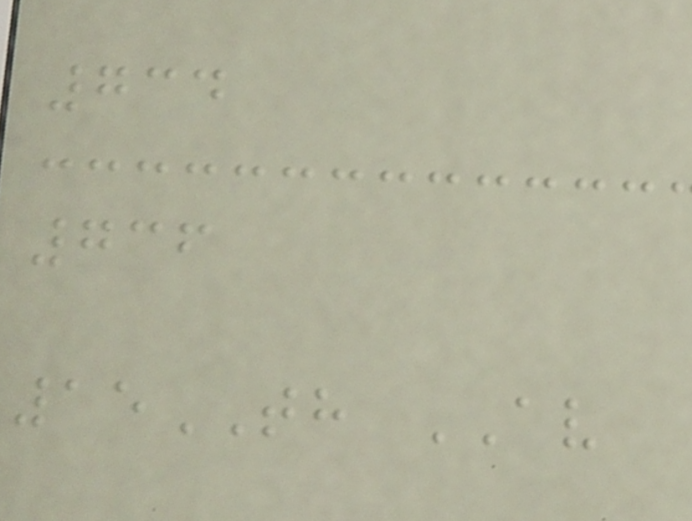734
736
15TH AV
